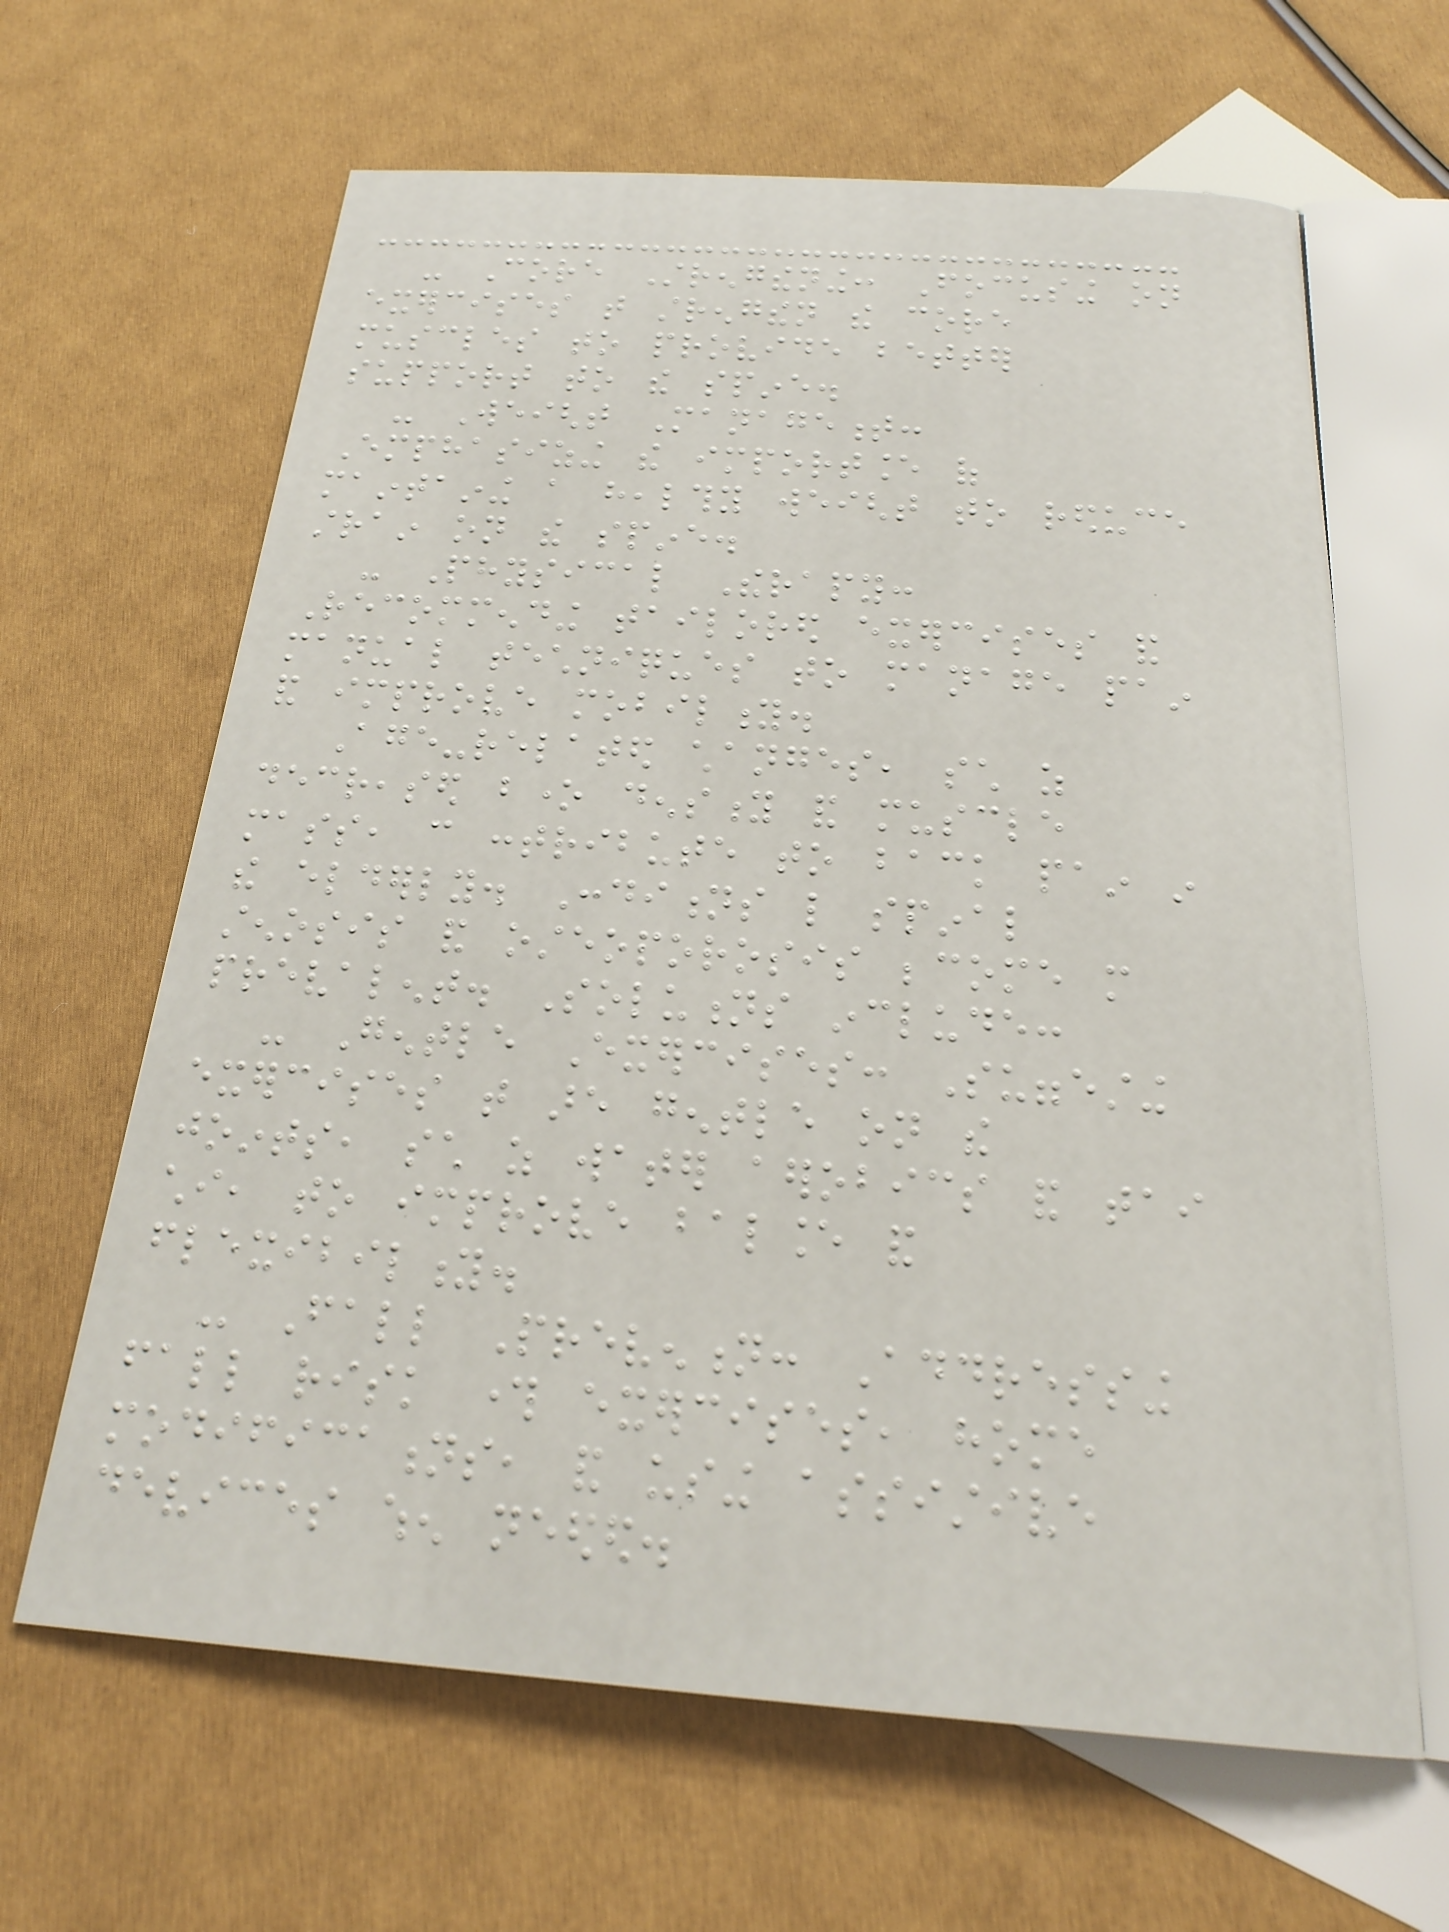- Core Strengthening: Focusing on
exercises that strengthen the core
muscles to provide better
support to the spine.
- Weight Management:
Emphasizing the importance of
maintaining a healthy weight to reduce
strain on the spine.
- Physical Therapy:
Recommending tailored exercises and
manual techniques to manage pain
and improve mobility.
Age-related changes, such as
decreased bone density and muscle
mass, can contribute to back pain in
the elderly. Conditions like spinal
stenosis and osteoporosis become more
prevalent. Solutions include:
- Gentle Exercises: Suggesting
exercises that are gentle on the
joints, such as water aerobics and tai
chi, to improve balance and
flexibility.
- Fall Prevention: Addressing
fall risk through exercises, home
modifications, and using assistive
devices when needed.
